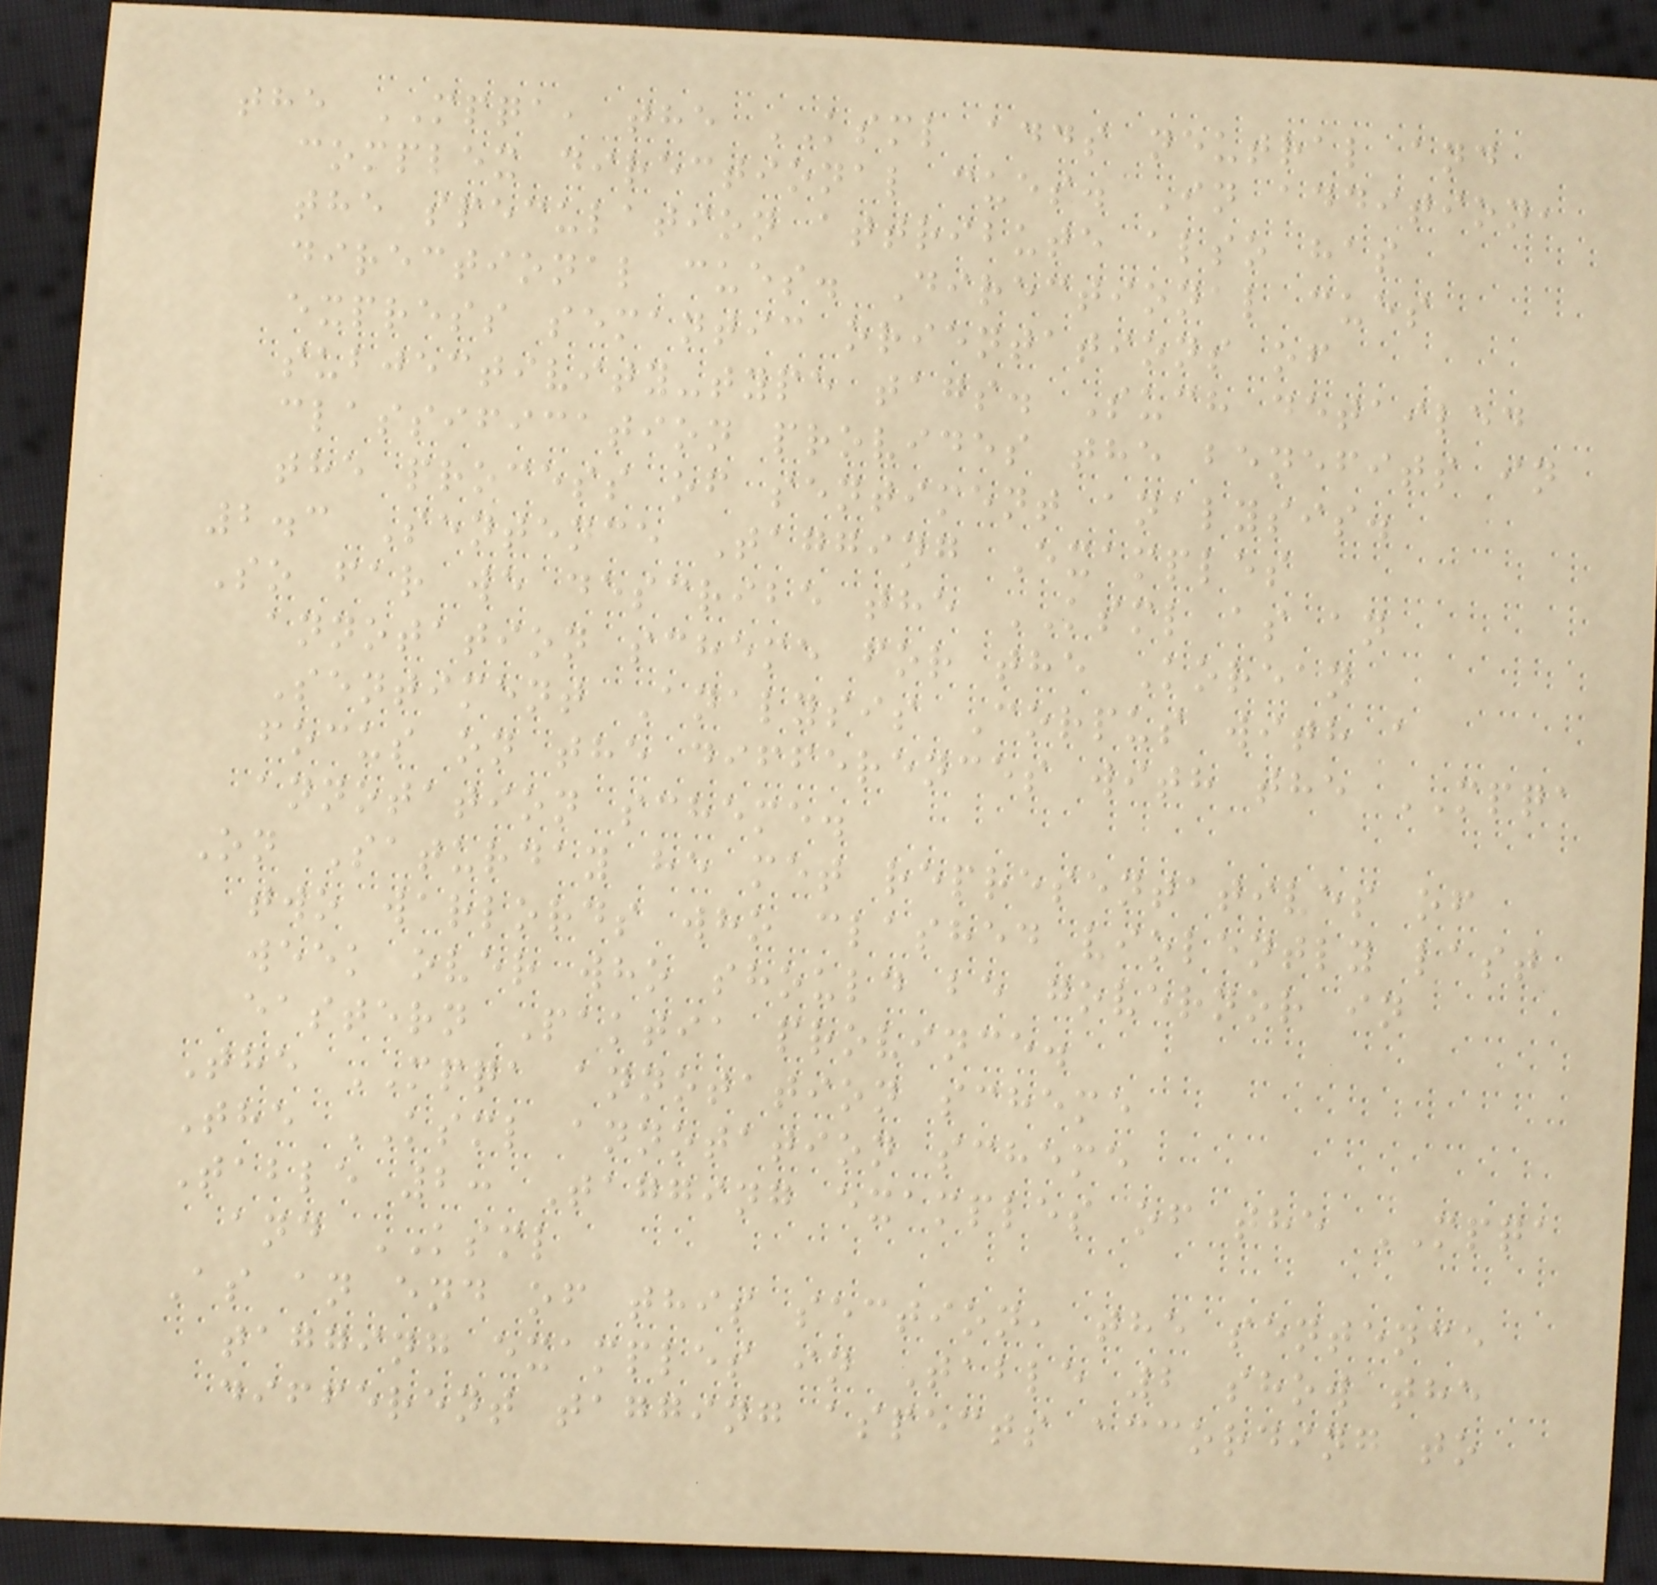the MPQA, the KSML adds neutral and
complex directional cues. In addition,
the speculation attribute also has
directional cues. Directional cues
express semantic orientations of
subjectivity-type tags. Such detailed
classification provides the benefits in
the process of sentiment analysis.
2.3 Sentence Tagging Examples
So far we describe the KSML as an
annotation scheme for the Korean
Sentiment Analysis Corpus with a
focus on the differences with the MPQA
annotation scheme.
On Saturday he met representatives of
two warlords who clashed violently last
week over who should be governor in
eastern Paktia province.
The MPQA annotation scheme
The KSML annotation scheme
Table 2: Tagging examples of the MPQA
and KSML
As an end of this section, the sentence
tagging examples in Table 2 show the
different tagging aspects according to
